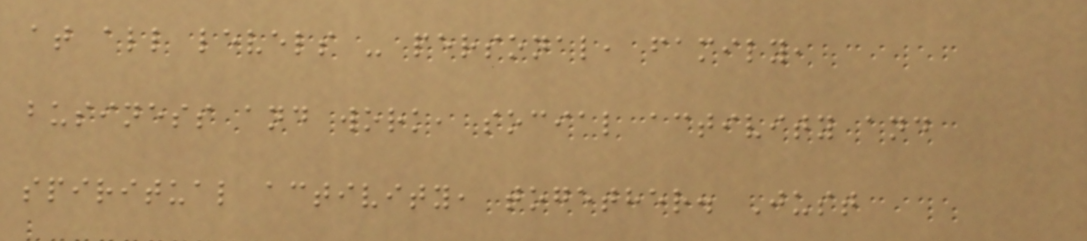at all levels - personal, family,
business and work, social activity and
spiritual activity, together. Just
